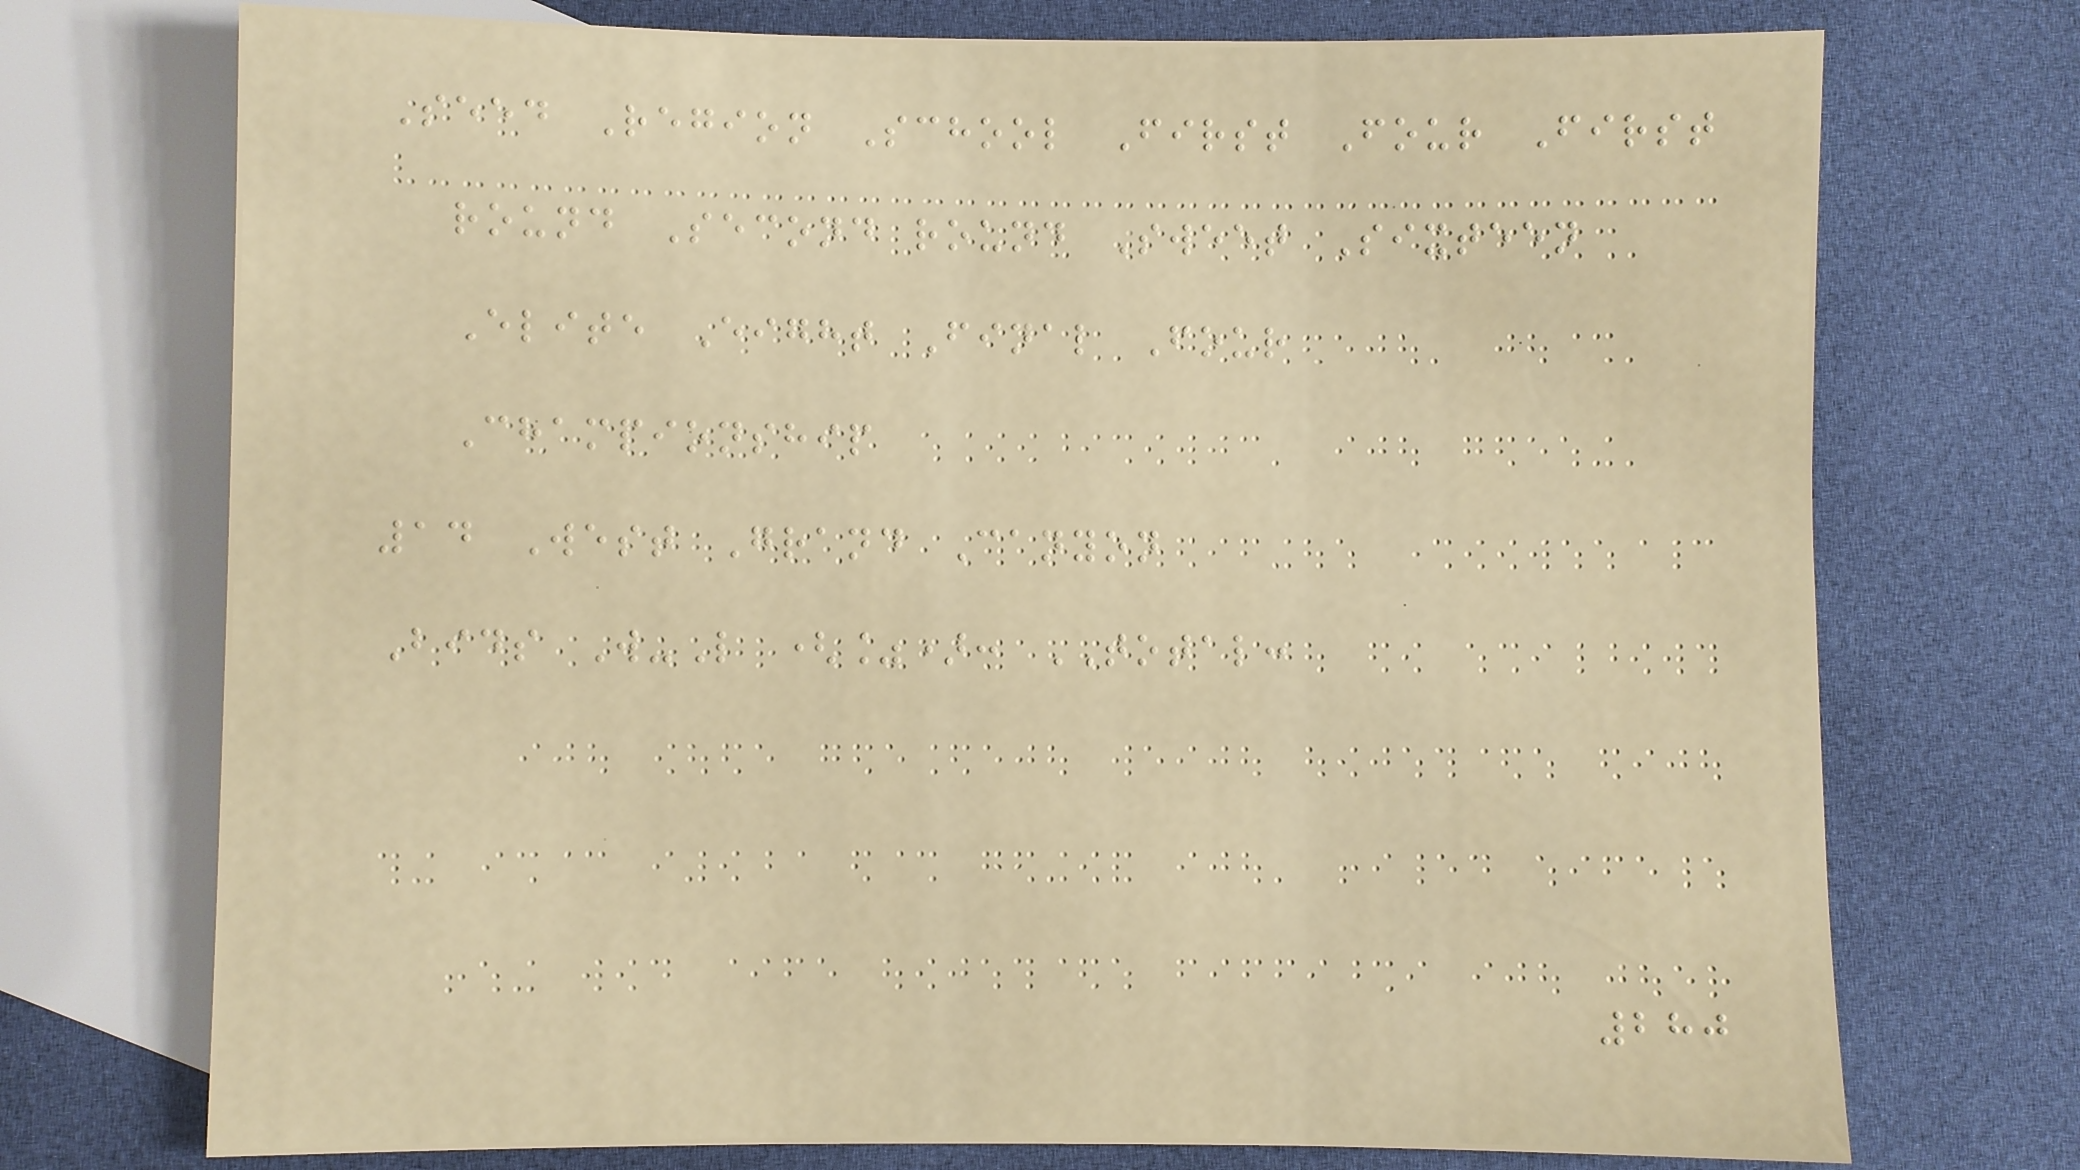Seed Region School First Four First
round Second round Sweet Sixteen
Elite Eight Final Four
Championship
14 West Grand Canyon
Bids W-L (%): TOTAL:
280
